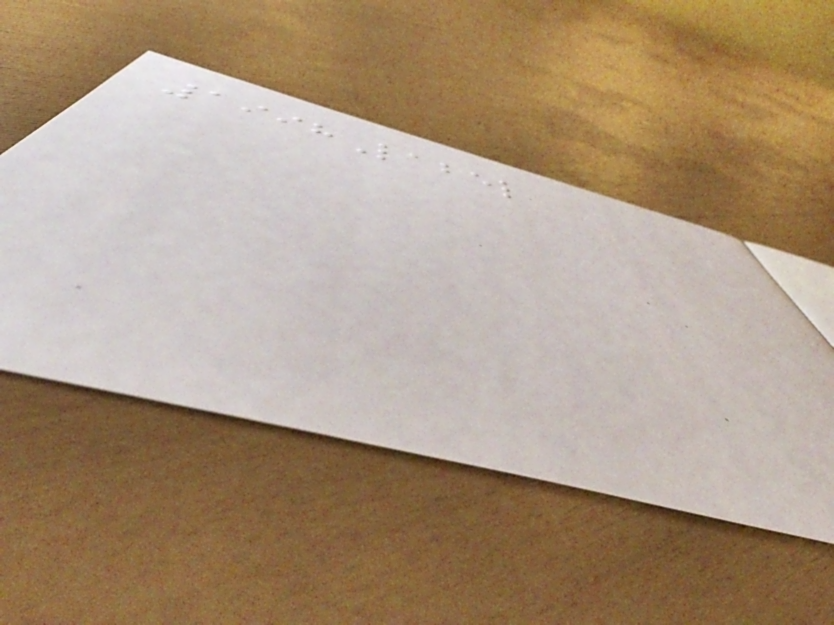1998Label
